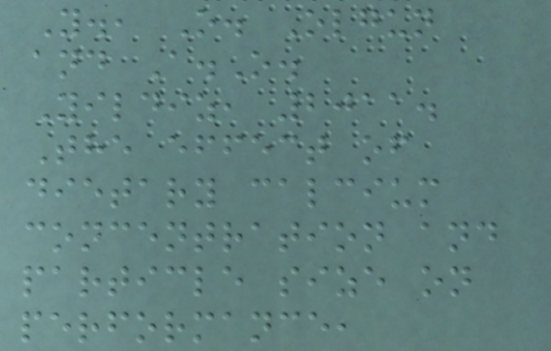Y., O. Olgun
and A.O.
Yildiz, 2011.
The effect of
dietary calcium
concentration and
particle size on
performance,
